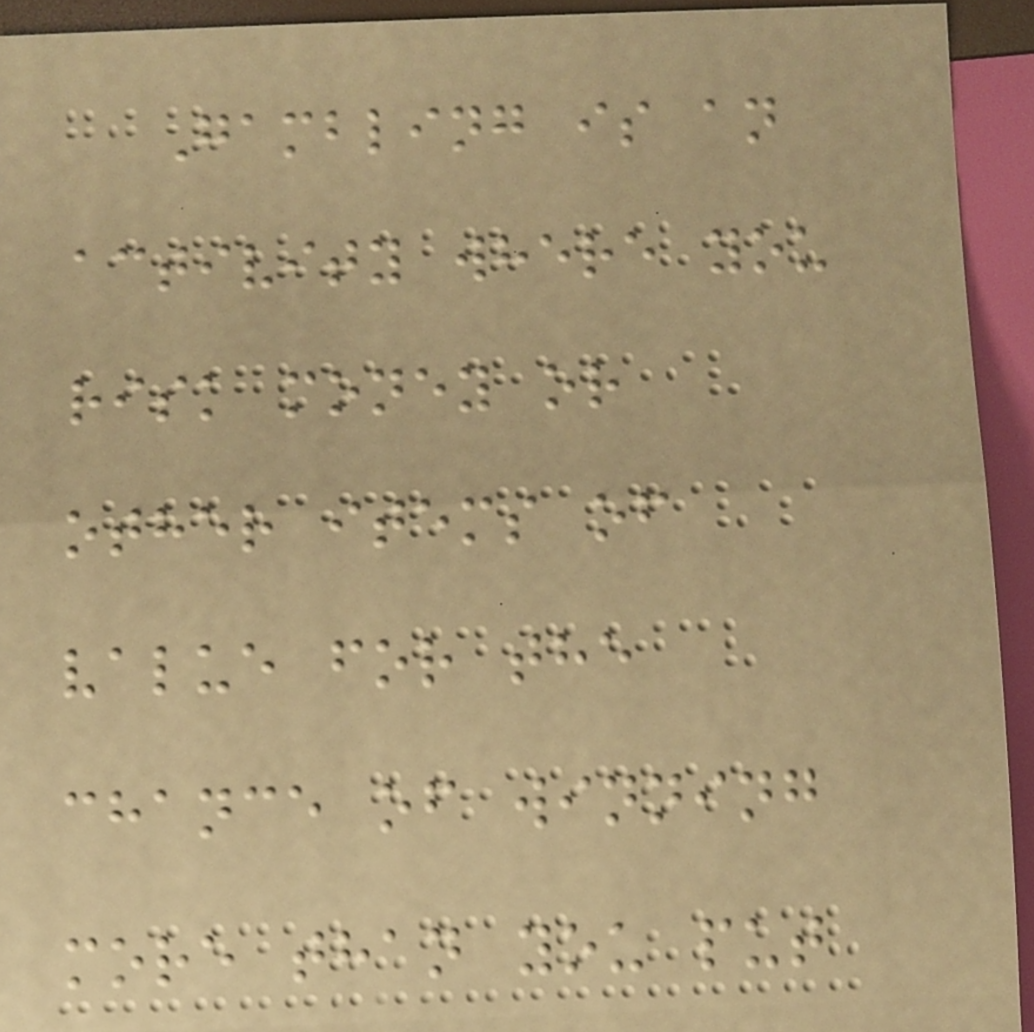Gambling is an
activity where you
risk money or
other items of
value for the
chance of winning
more than you put
